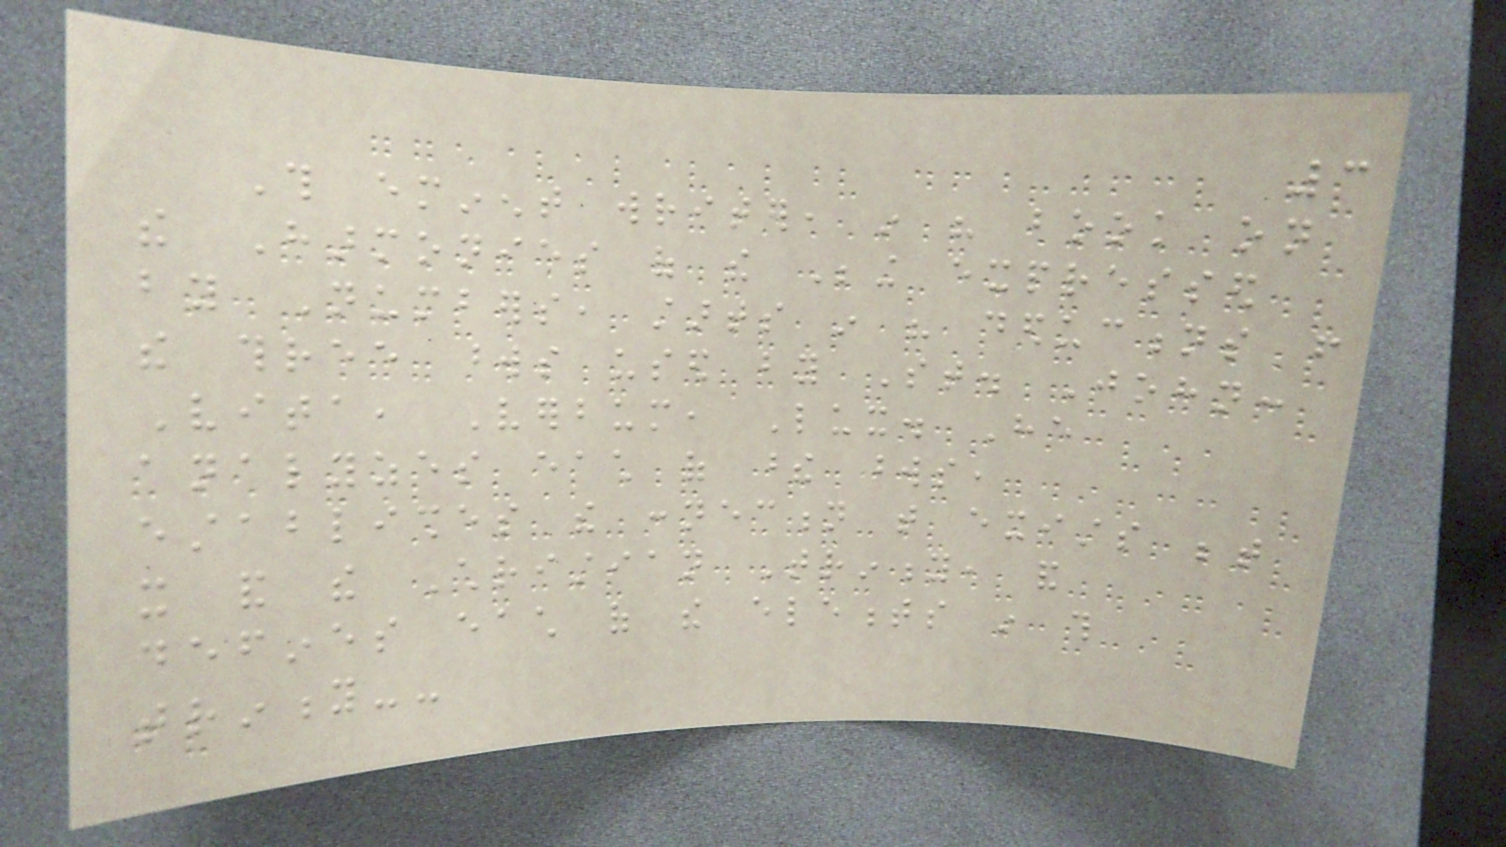3
This eminent writer, in his book on
the Harmonies of the Being expressed
by Numbers, starts in his deductions from
the three words used by St. John:
Vita, Verbum, Lux. He
analyzes each of these words,
establishes the connection that exists between
it and the Christian Trinity, and
defines each of the elements in this
trinity--
